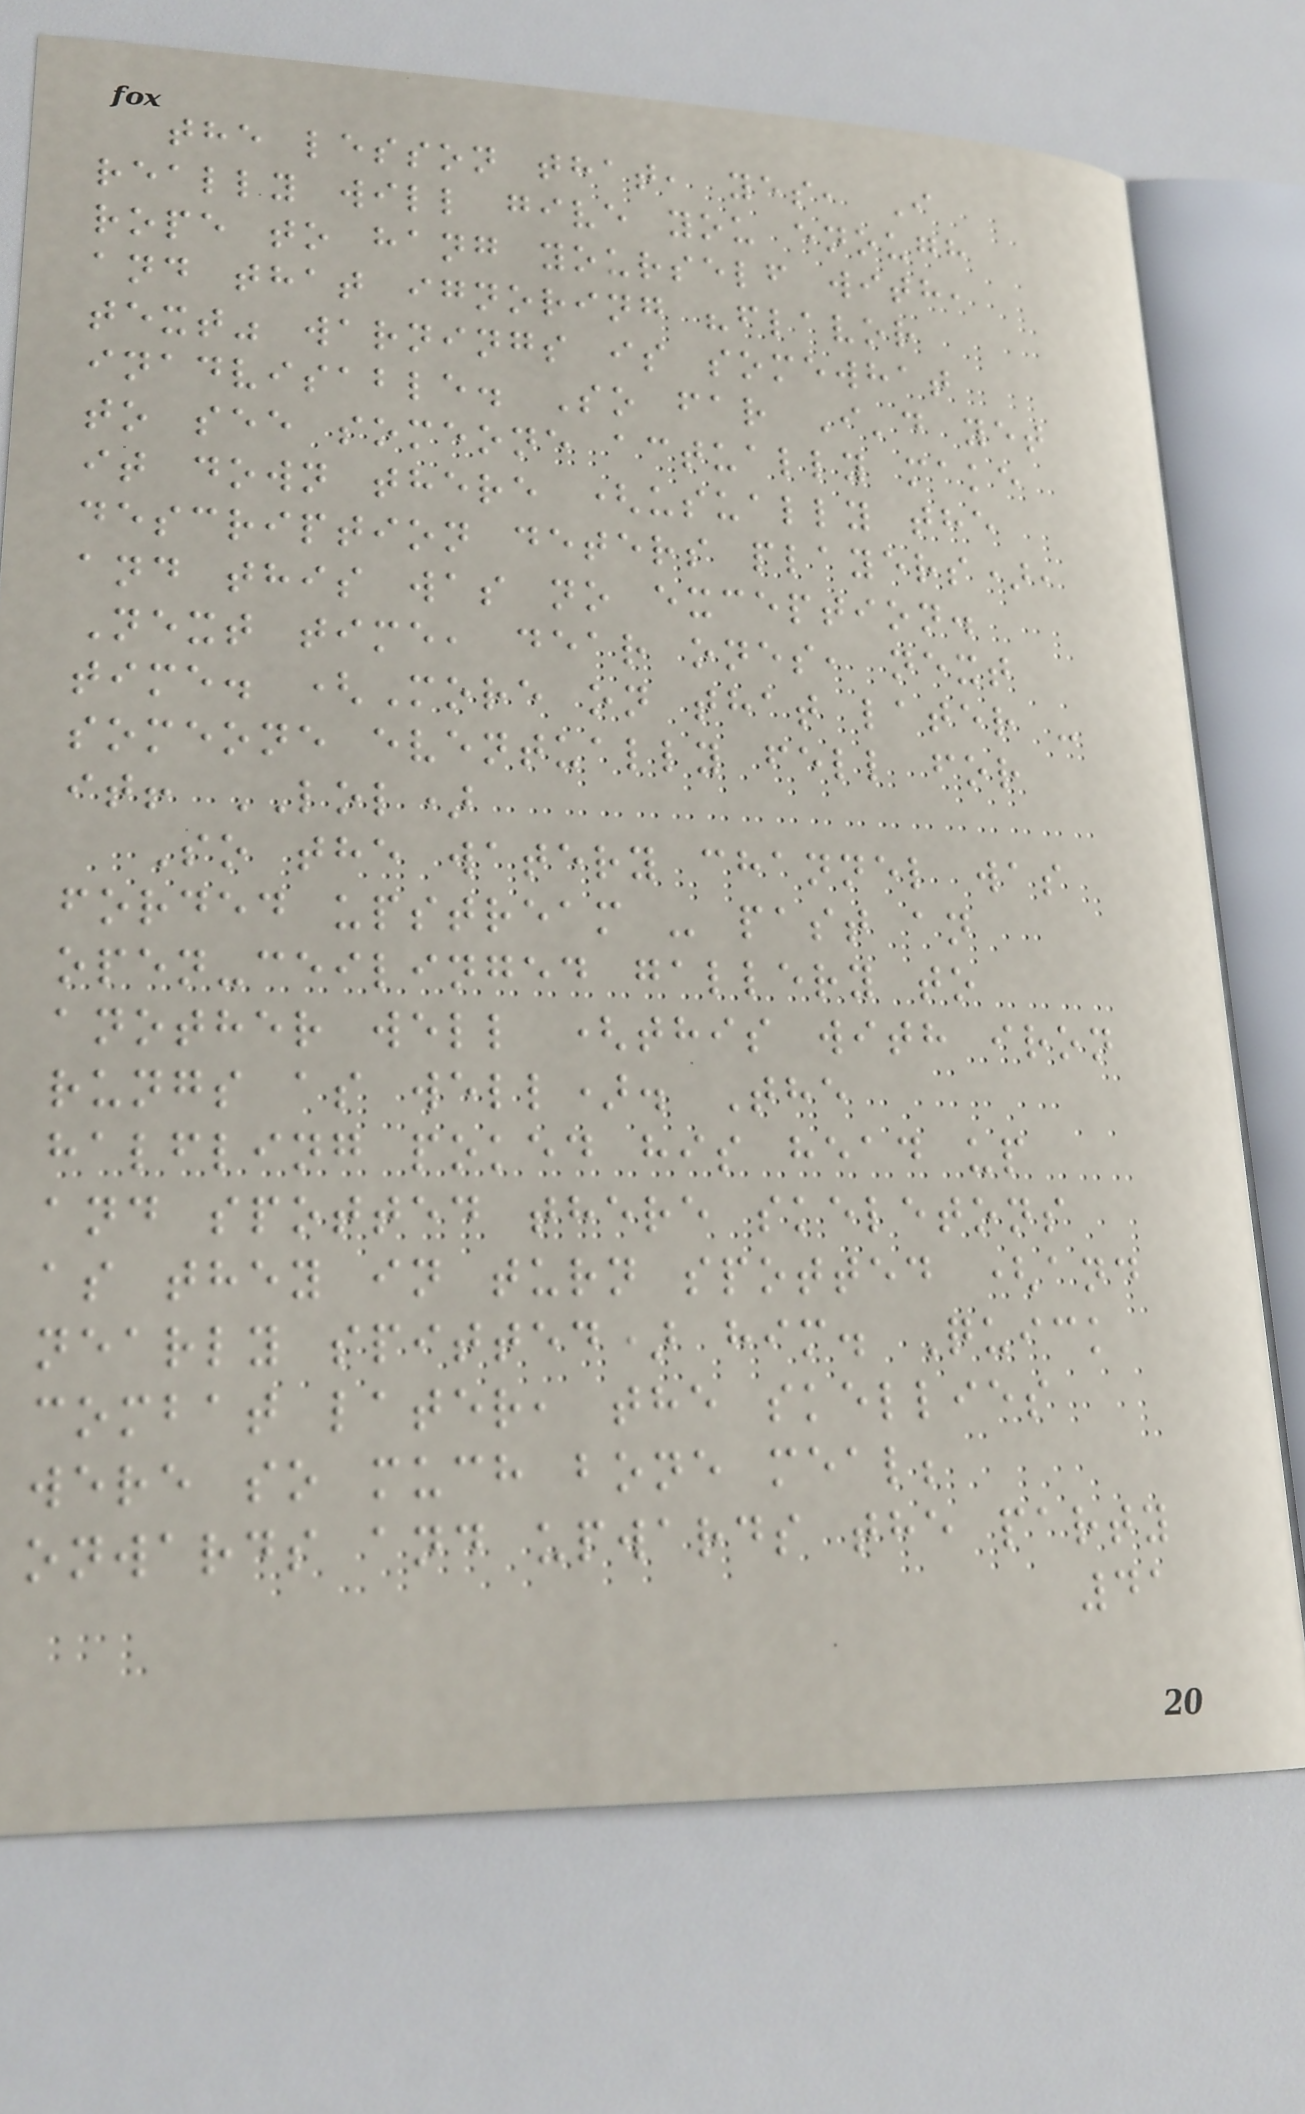the lesson that, yes, I
really will give you enough
rope to hang yourself with,
and that ignoring "flavor
text" warnings is somewhat
inadvisable. So far I'd yet
to see someone actually make
it down there (usually the
description deters players),
and this was no exception.
Next time, dear ones, next
time. (More on that later -
someone eventually fell for
it! LOL)
So the watery channel was
forded upstream - past an
open-ceilinged gallery to
another well (this with iron
rungs as well). The
halfling poked his head up
and spotted there skeletons
as they in turn spotted (and
nearly spitted) him. Quick
combat later, the skellies
were so much bone meal;
onwards and upwards the party
41
